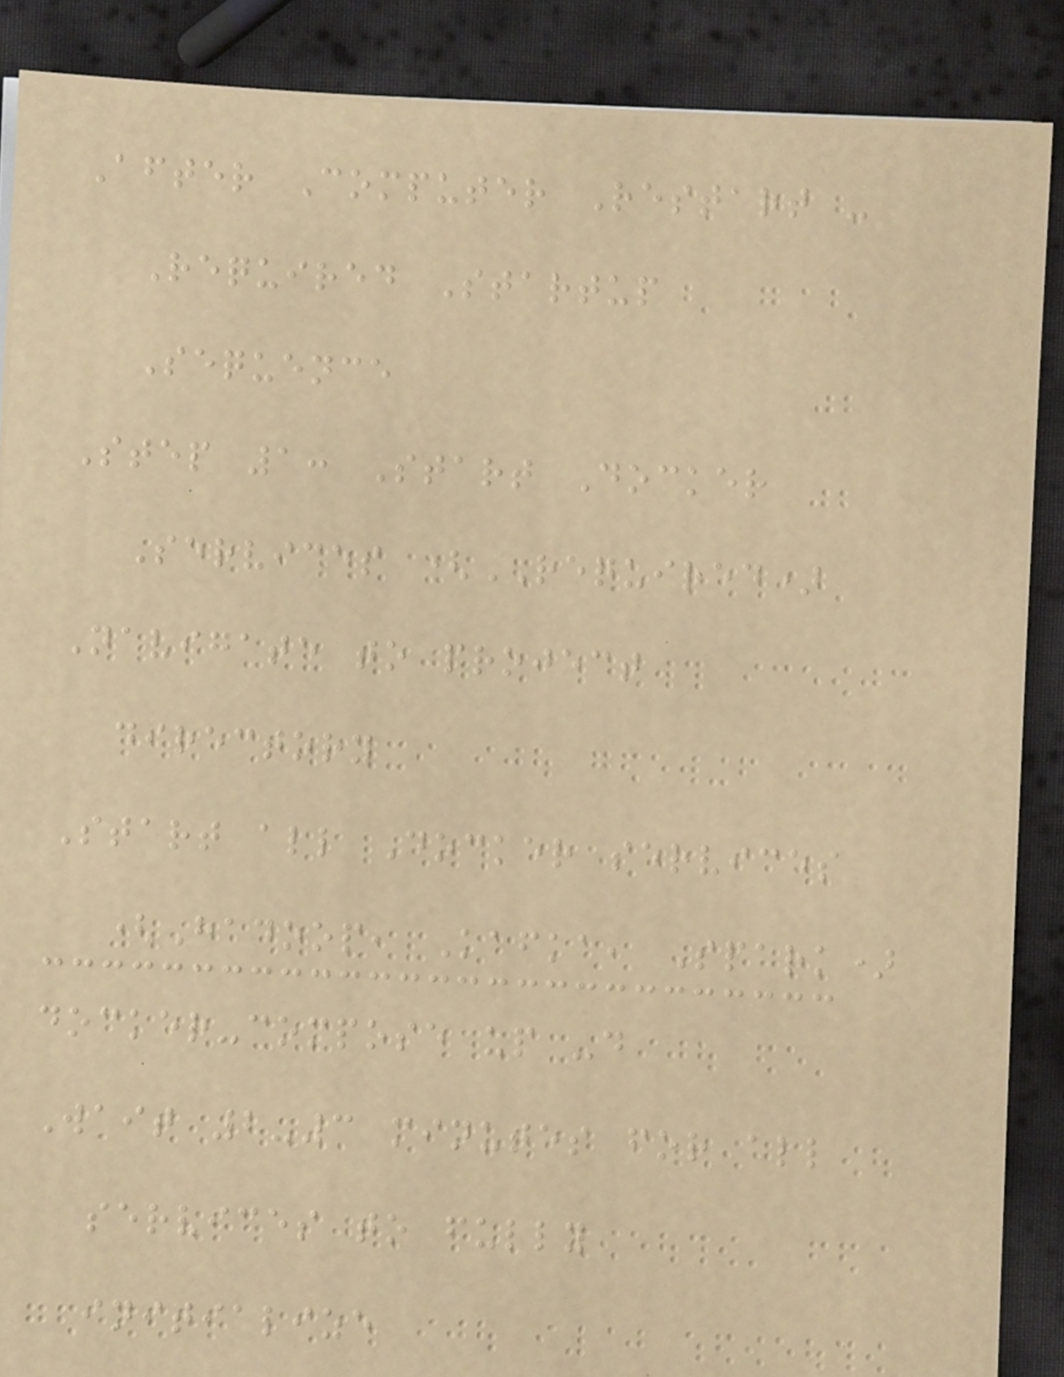After Computer Restart -
Required Startup
Sequence
Step 1: Start Docker
Services (REQUIRED)
Navigate to project
directory
Start all Docker services
(Hadoop, Kafka, Spark)
docker-compose up -d
Wait 2-3 minutes for all
services to fully
initialize
